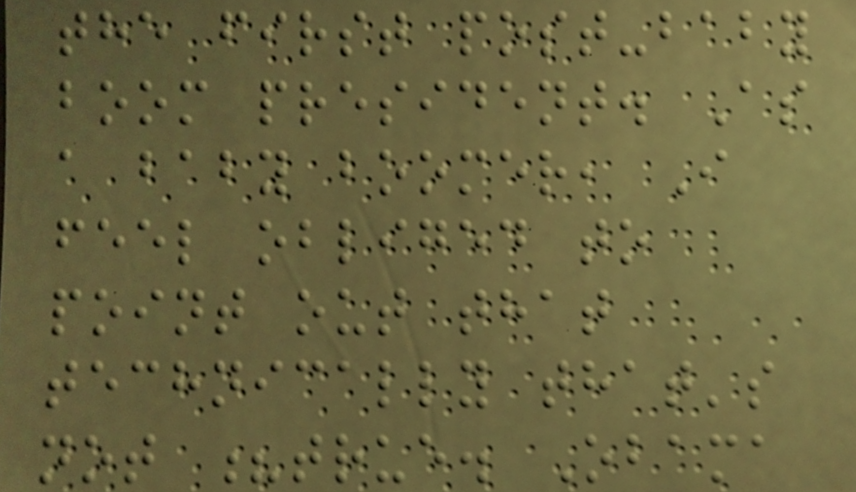the first post-baby
boom president. As
a baby boomer, I
feel obliged to
point out that
technically that's
not ?true. Obama
